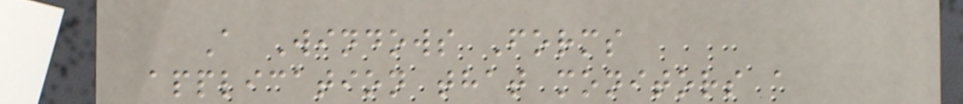A Windows Forms
application that monitors a
